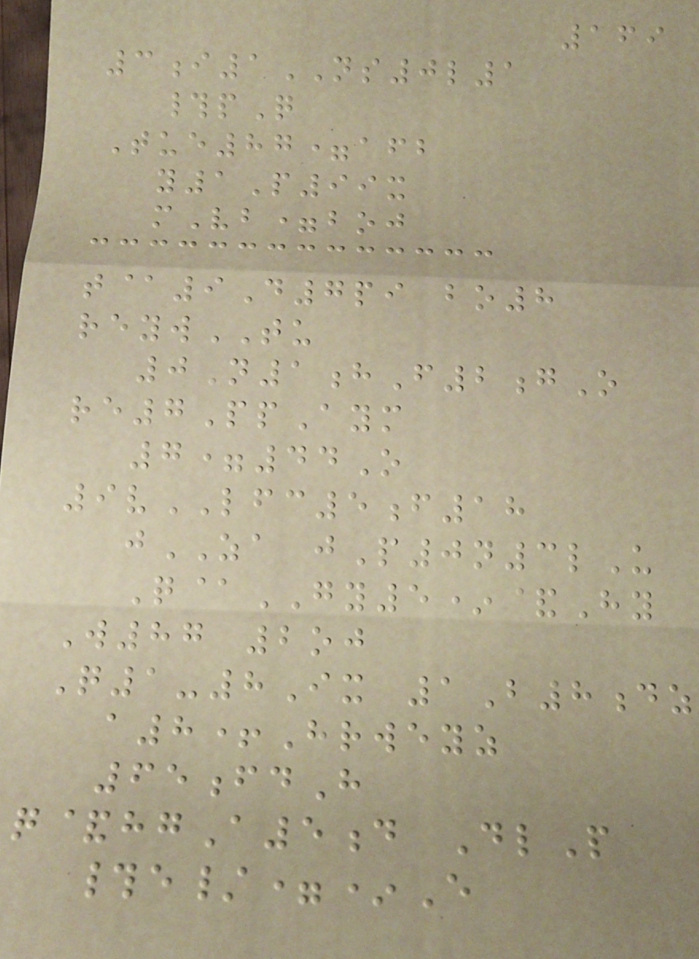169
3i1NS0l1
#pQ
Tue87=afb
y1P99x
mVb=boj
t@9D7pi bo8
reywTU
0N1hF2gO
re7PpAym
7=44O
9vLFC5f18
jZA jP0n3lU
Q@GY5*&Hy
W87 2oj
Q1-8Ix 1B8dz
a8+Hrweyz
65fdH
q&hgA5d DlP
#e/=*E
